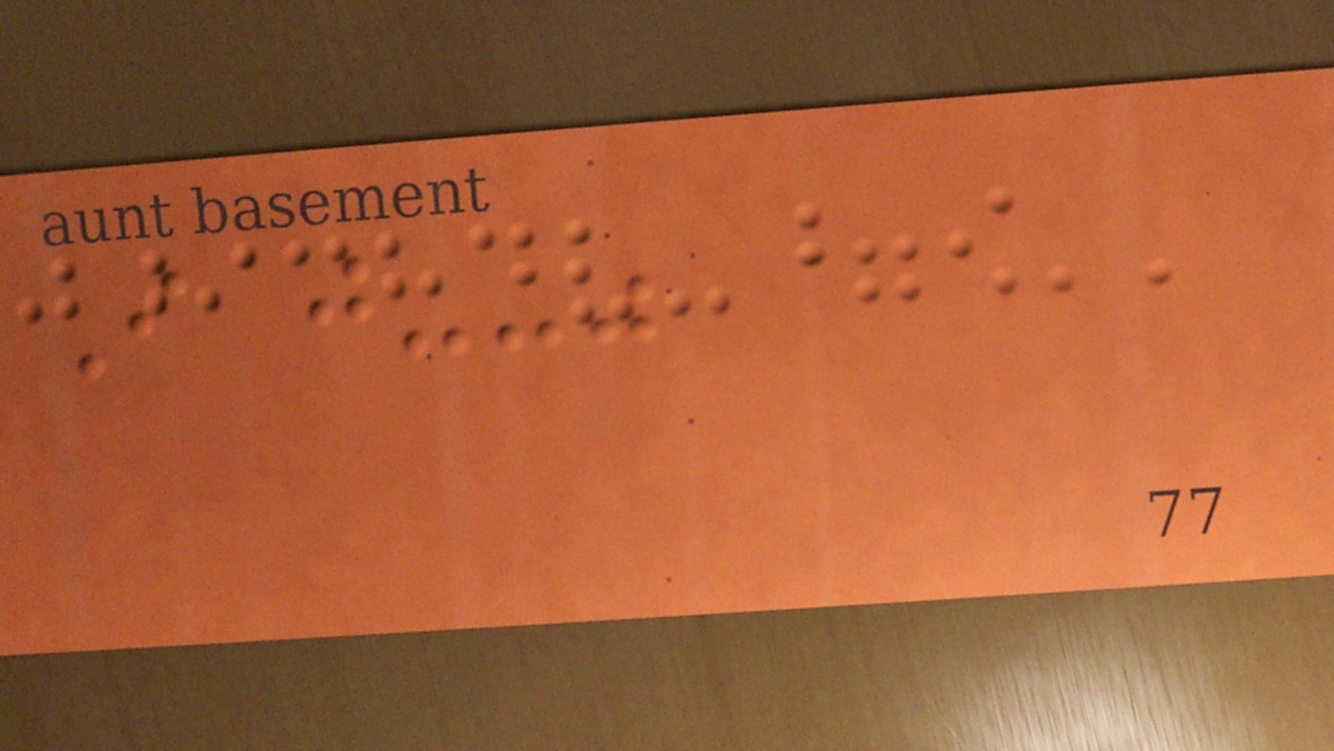I just--"
